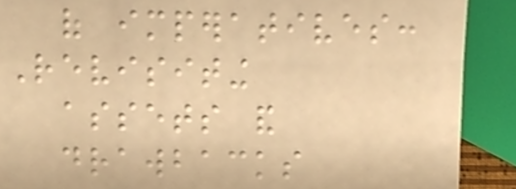of imperatives:
Revisiting
assets and
drawbacks
